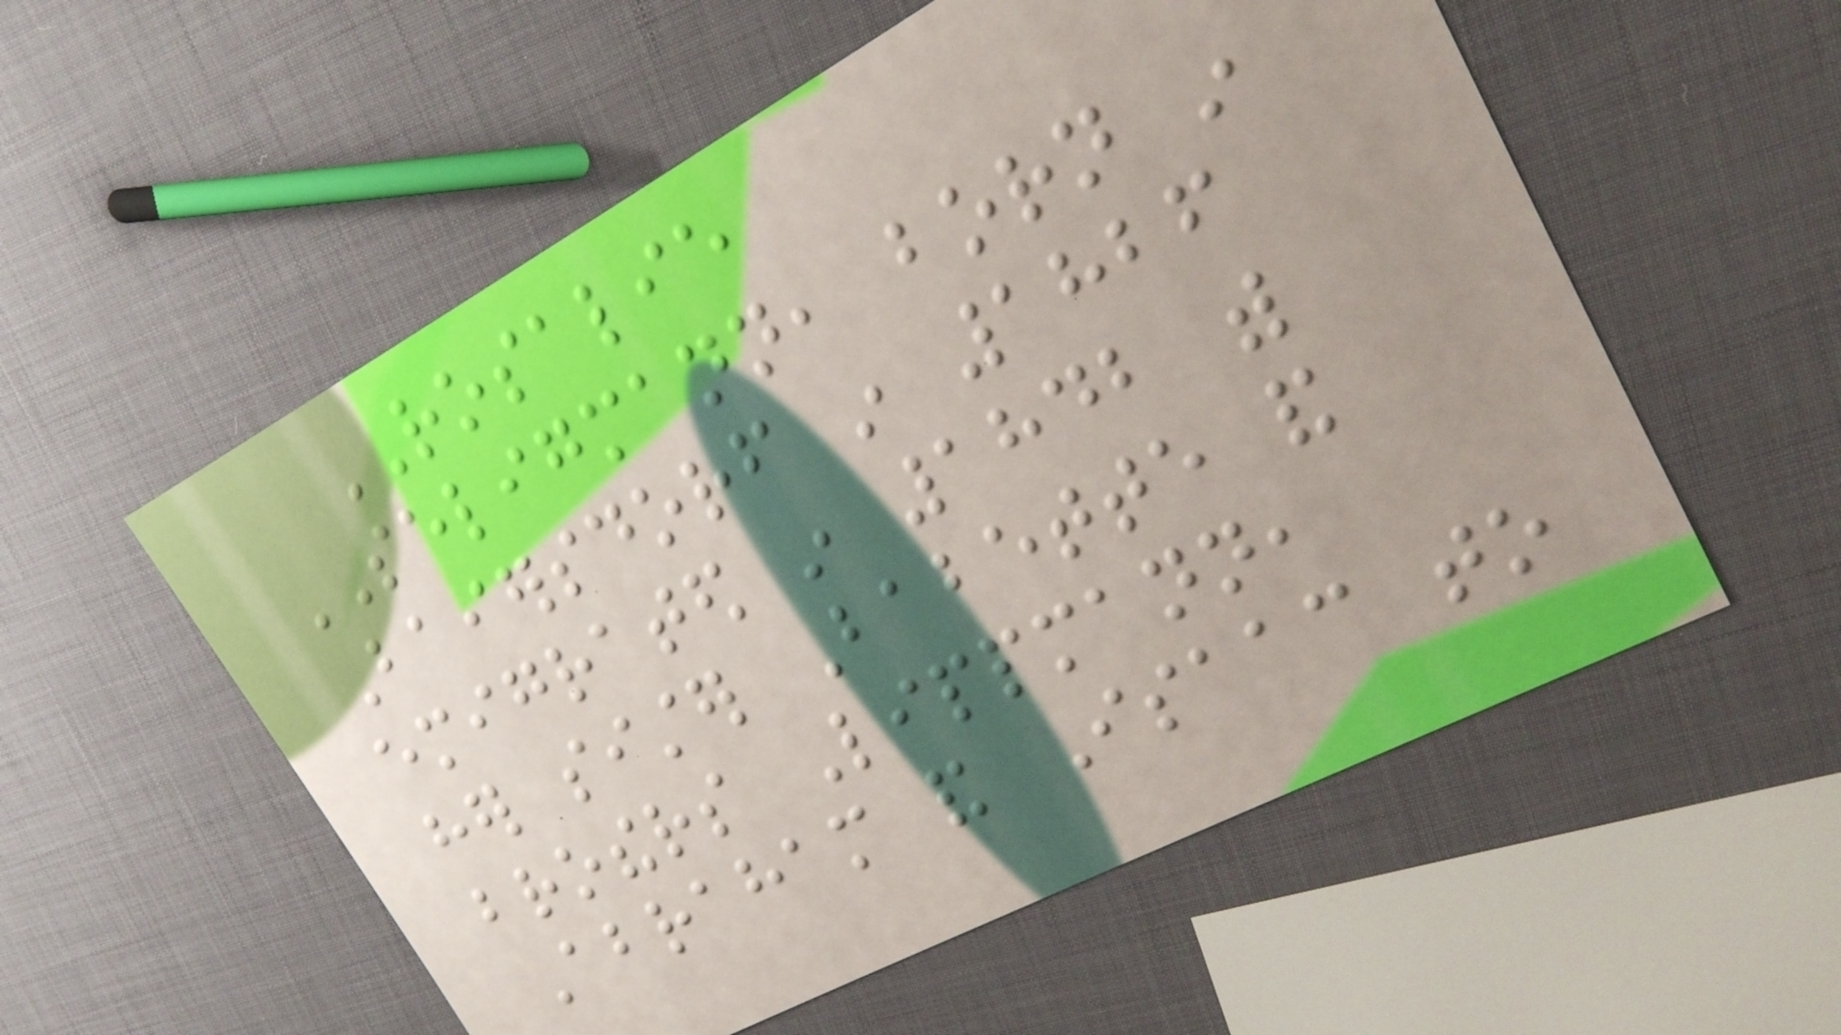ROSALIE
SELIGMANN, born in
Baiersdorf in 1826
emigrated in 1842 with
her sister Babette and
brothers Lippmann,
Abraham and Isaac to
